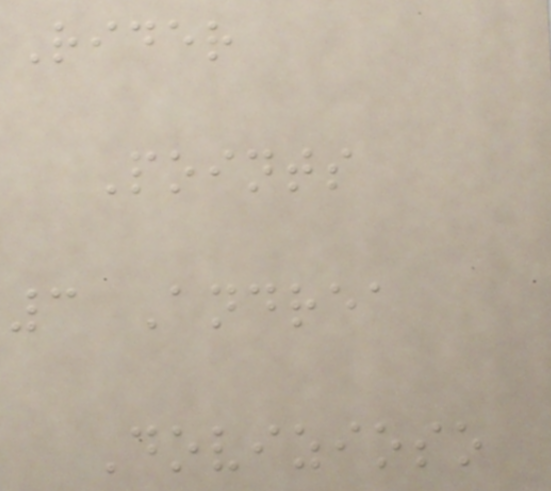Rider
Points
3 Andrea
Dovizioso
